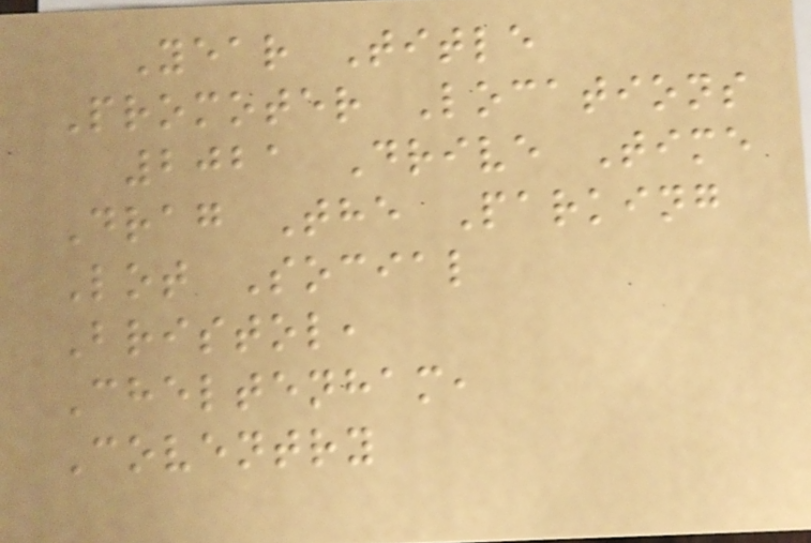Year Title
Promoter Locations
2021 Drive Time
Drag The Parking
Lot Social
Bristol,
Cheltenham,
Coventry
